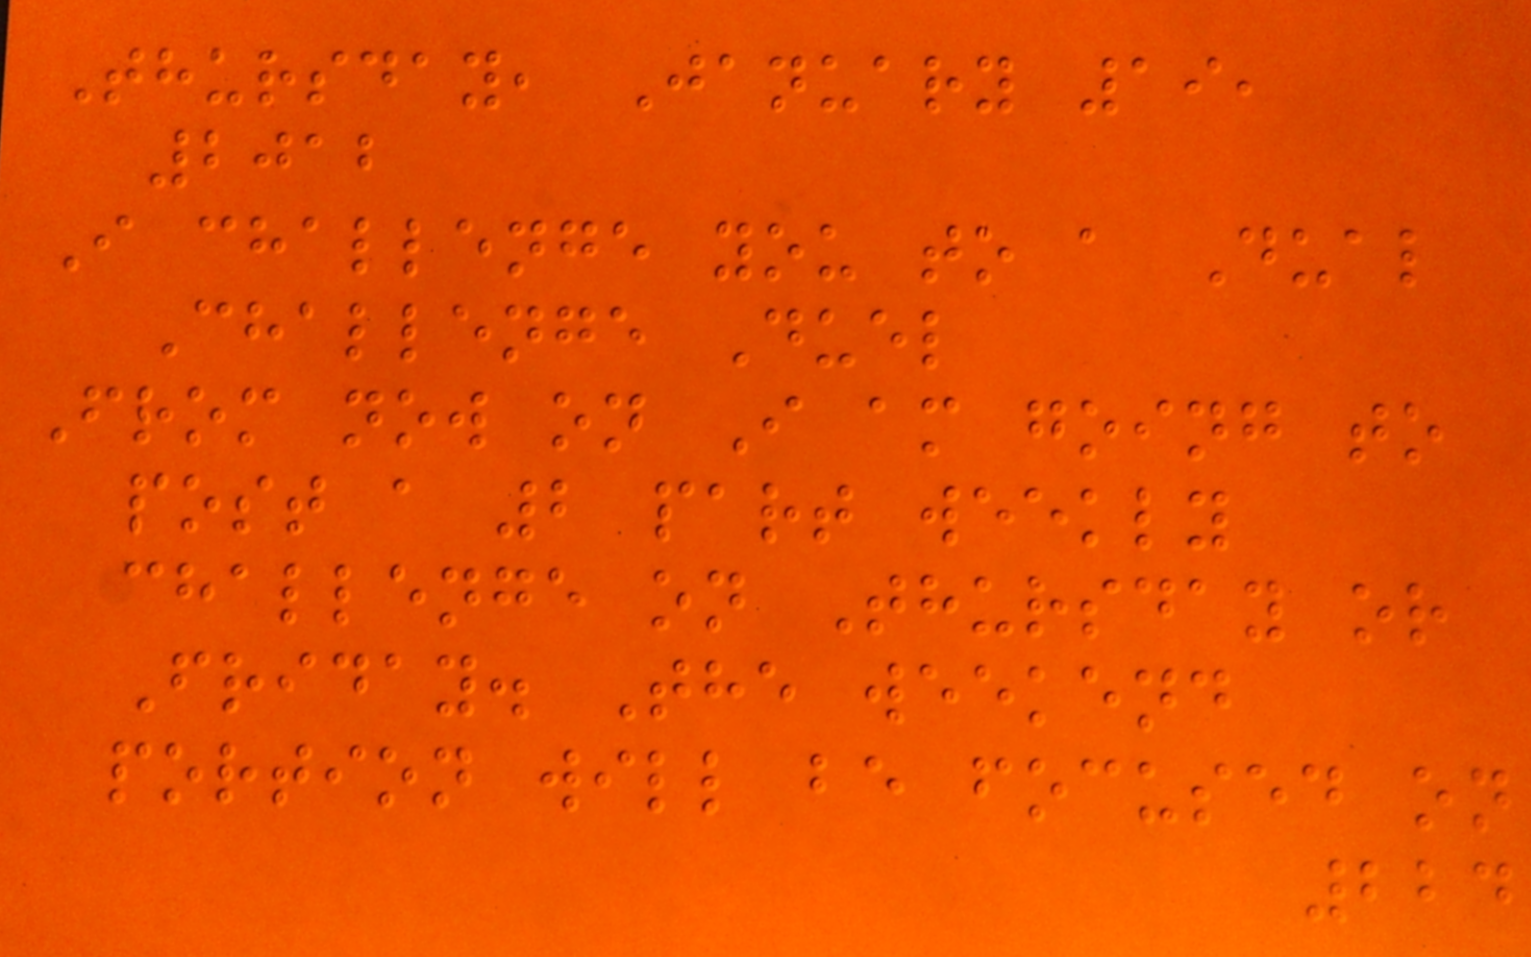Thursday, January 19,
2012
I challenge you to a Dual
Challenge Duel
From now on I am going to
post a 2 part weekly
challenge on Thursday or
Friday. The weekend
portion will be focused on
224
